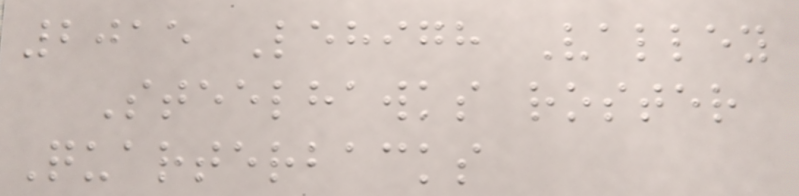2015 Lehigh Valley
Steelhawks roster
Quarterbacks
